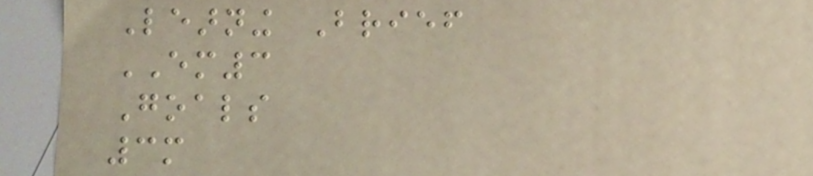Learning Brief
EM3
Goals
3m
